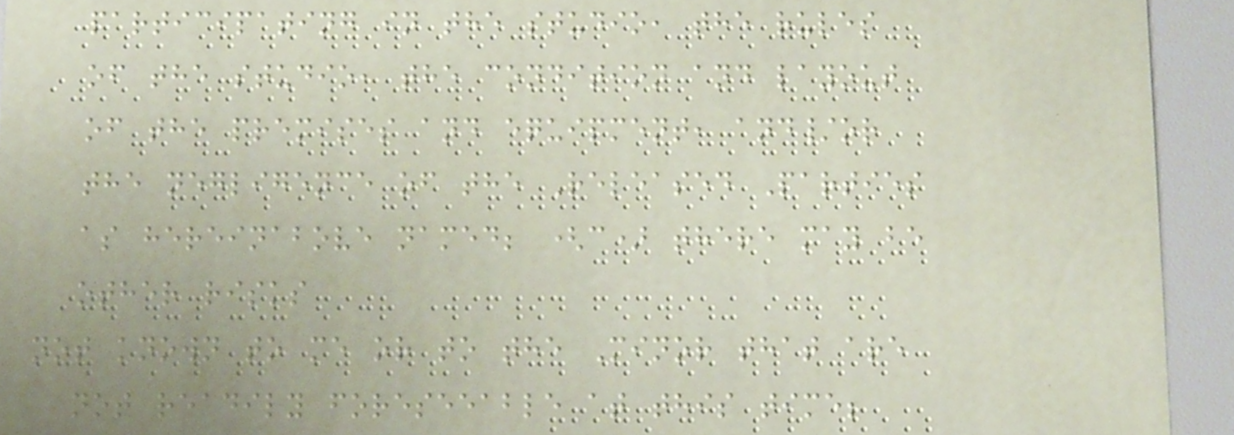participating in the studio, the rules
of the studio, the condition and layout
of the premises and equipment, and/or
the negligence of the Released Parties
as hereinabove named; (c) there may be
other risks
not known to me or to the Minor that are
not readily foreseeable at this time;
